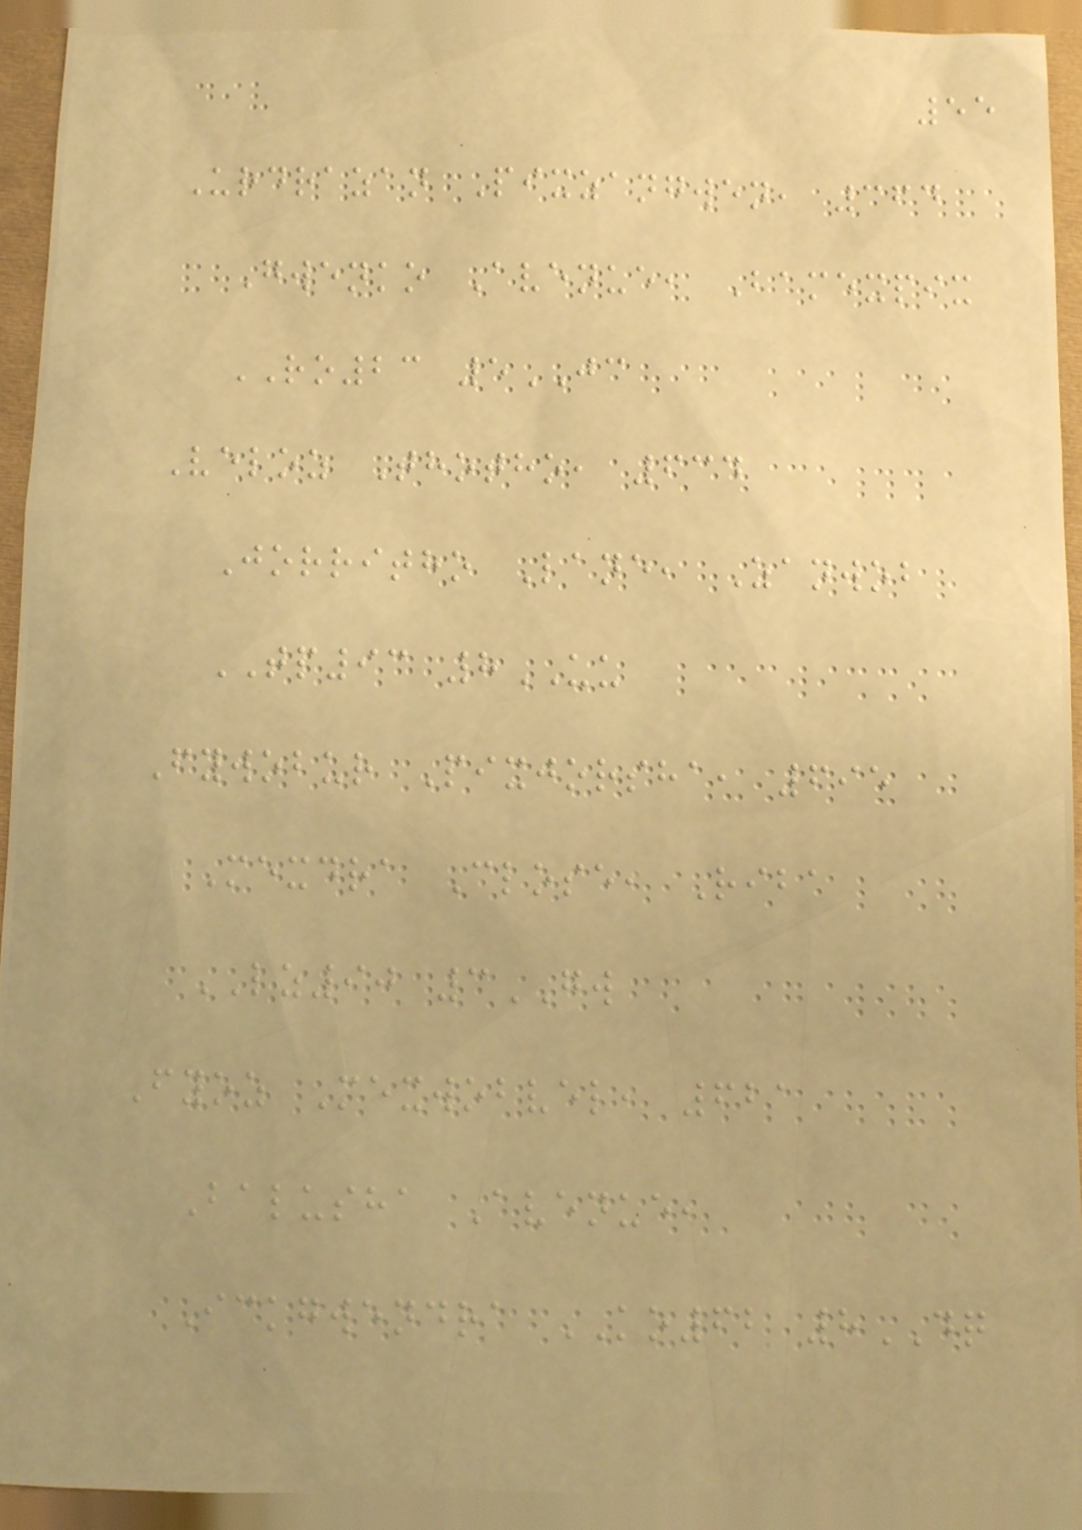55
Urdrazan Pixzangwen, 364
Gwenko Avenue, Bamexpix
RO23 5JC
Veloz Thotho, 634
Jorritho Lane, Zanwob
TP93 8UU
Fywobur Pixjorsha, 695
Mexdra Close, Riba
LZ90 3GW
Fyoz Mexwobvel, 621
Balusha Avenue,
Ickgwendra KO62 8DQ
